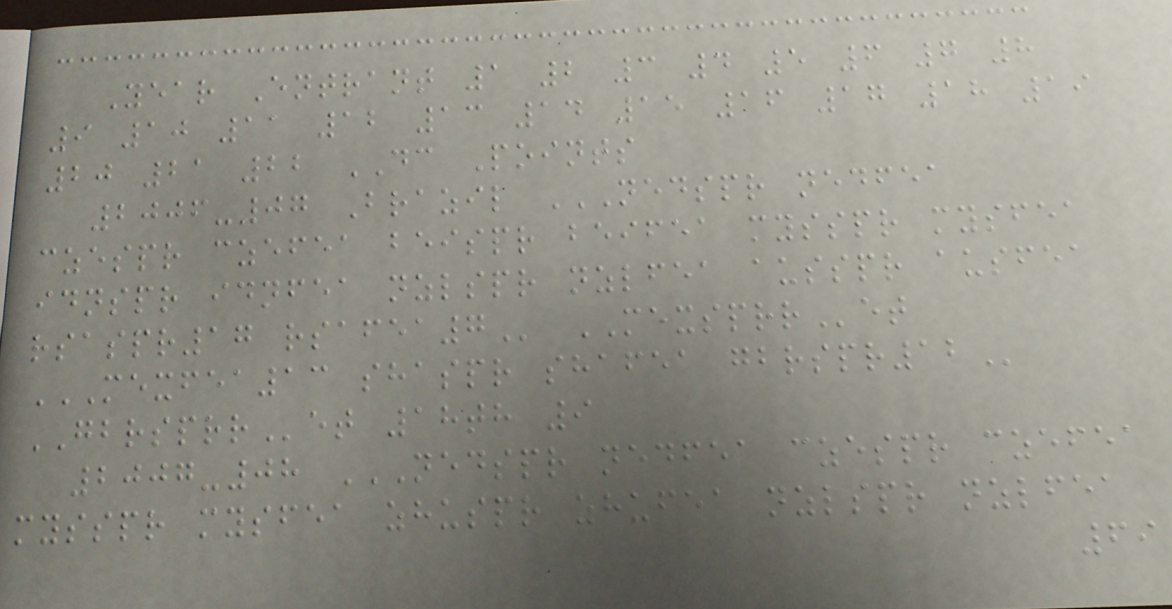Year Entrant 1 2 3 4 5 6 7 8
9 10 11 12 13 14 15 16 17 18 19
20 21 22 DC Points
2006-07 Brazil NEDSPR NEDFEA
CZESPR CZEFEA BEISPR BEIFEA MYSSPR MYSFEA
IDNSPR IDNFEA NZLSPR NZLFEA AUSSPR AUSFEA
RSASPR17 RSAFEA7 MEXSPRRet
MEXFEA13 SHASPR SHAFEA GBRSPR12
GBRSPRRet 18th 9
2007-08 NEDSPR NEDFEA CZESPR CZEFEA
MYSSPR MYSFEA ZHUSPR ZHUFEA NZLSPR NZLFEA
69
